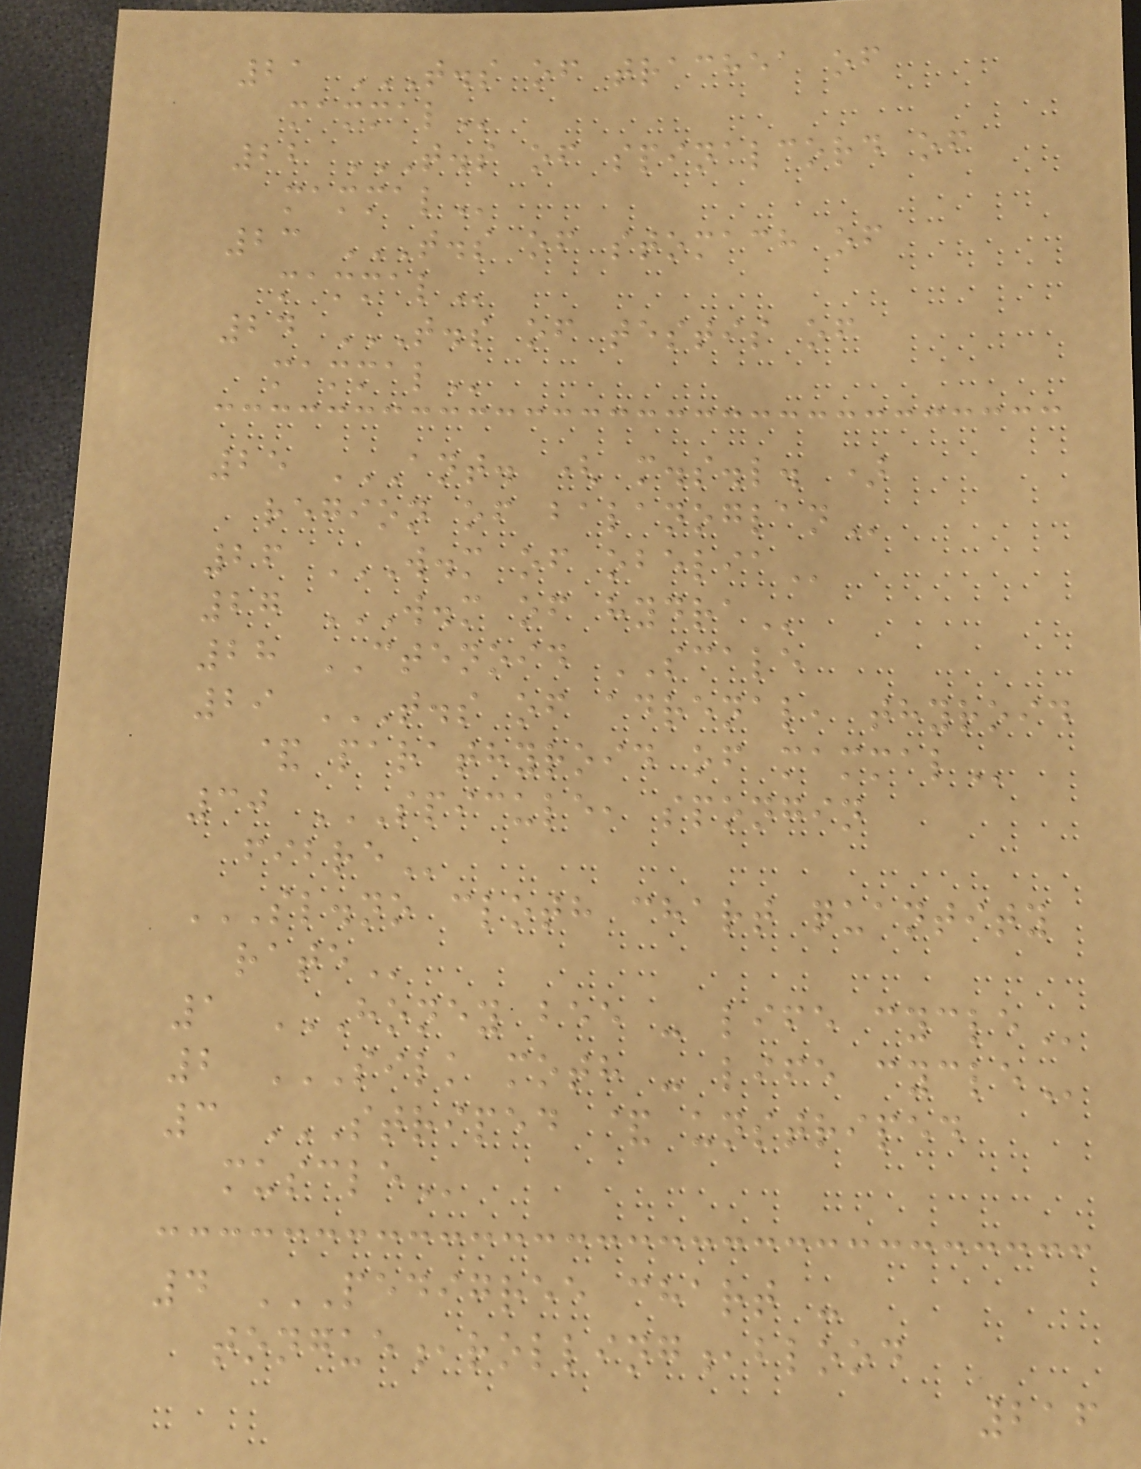21 T.S OF TRACHEA OF
MAMMAL
22 T.S OF SPINALCORD OF
MAMMAL
23 T.S OF STOMACH OF
MAMMAL
24 T.S OF TESTIS OF
MAMMAL
25 ANT. ( M.S.L. )
REGION OF BALANOGLAN
26 W.M OF OBELIA
27 W.M OF HYDRA
28 CTENOID SCALE
29 T.S OF ADRENAL, THYROID
& PARATHYROID OF MAMMAL
30 SPICULE, SPONGIN
FIBRE
SL.NO CLOTH CHART QUANTITY
RATE
1 HONEY BEE - LIFE CYCLE
2 SILK MOTH - LIFE CYCLE
3 STRIPED & UNSTRIPED
MUSCLE
4 PEDIGREE CHART -
TONGUE,ROLLING,BLOOD
216
